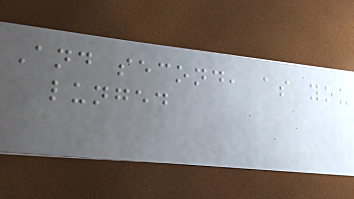And second, as you
lunged
